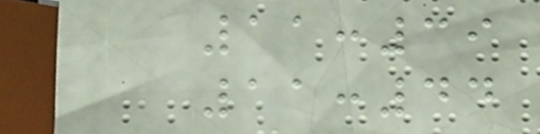11:39
11:44
